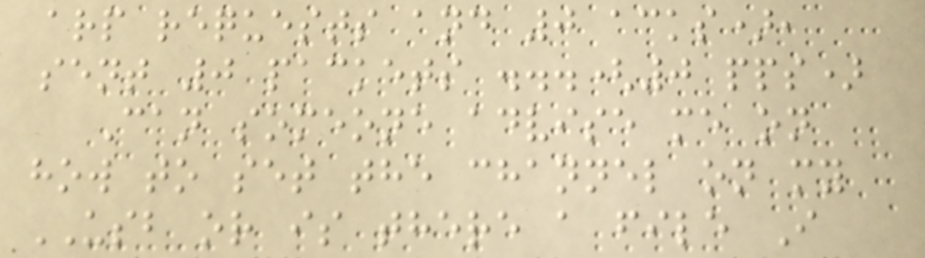arp requests and 0 acks),
sent 0 packets ...(0 pps)
Can someone advise me on
how to set the channel on my
USB or is there a file I
